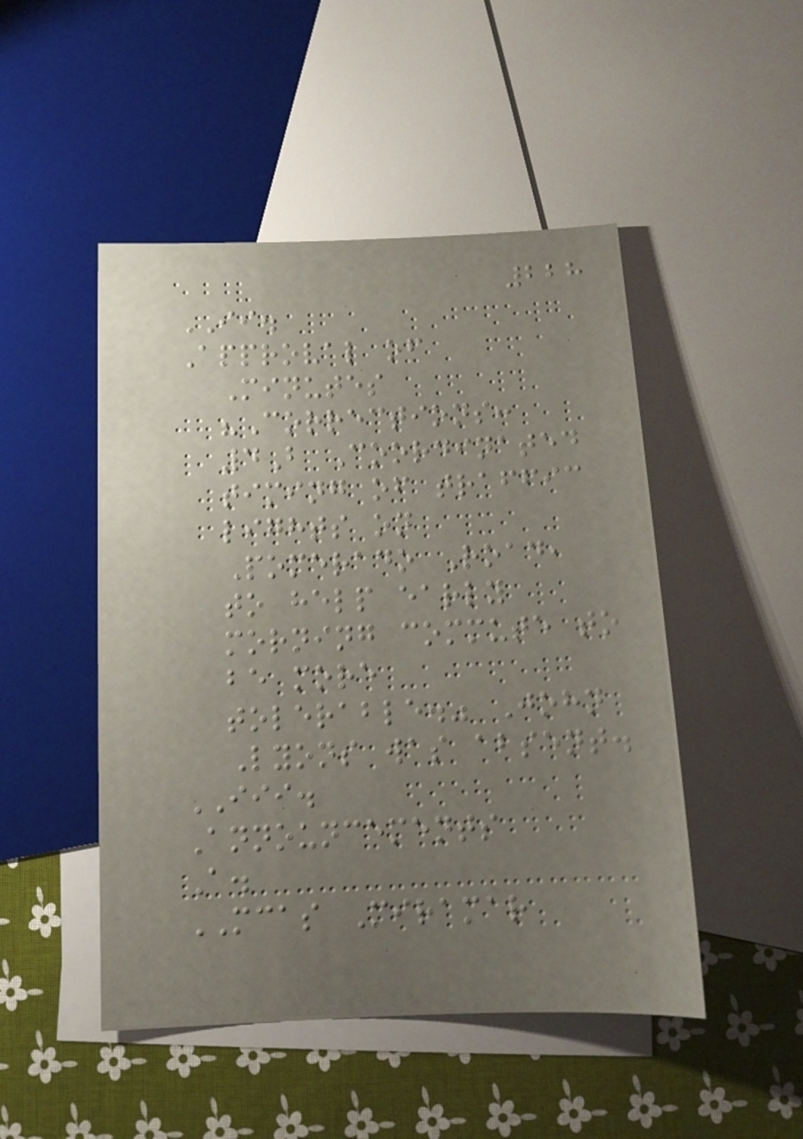228
II.
Approval of
Minutes
"Corrections:
4B Coordinated
timing of traffic
lights on
Pomerado Road,
to help early
morning commute to
be more
tolerable." John
Lyons was absent.
III.
Announcements
A.
MCAS Miramar
